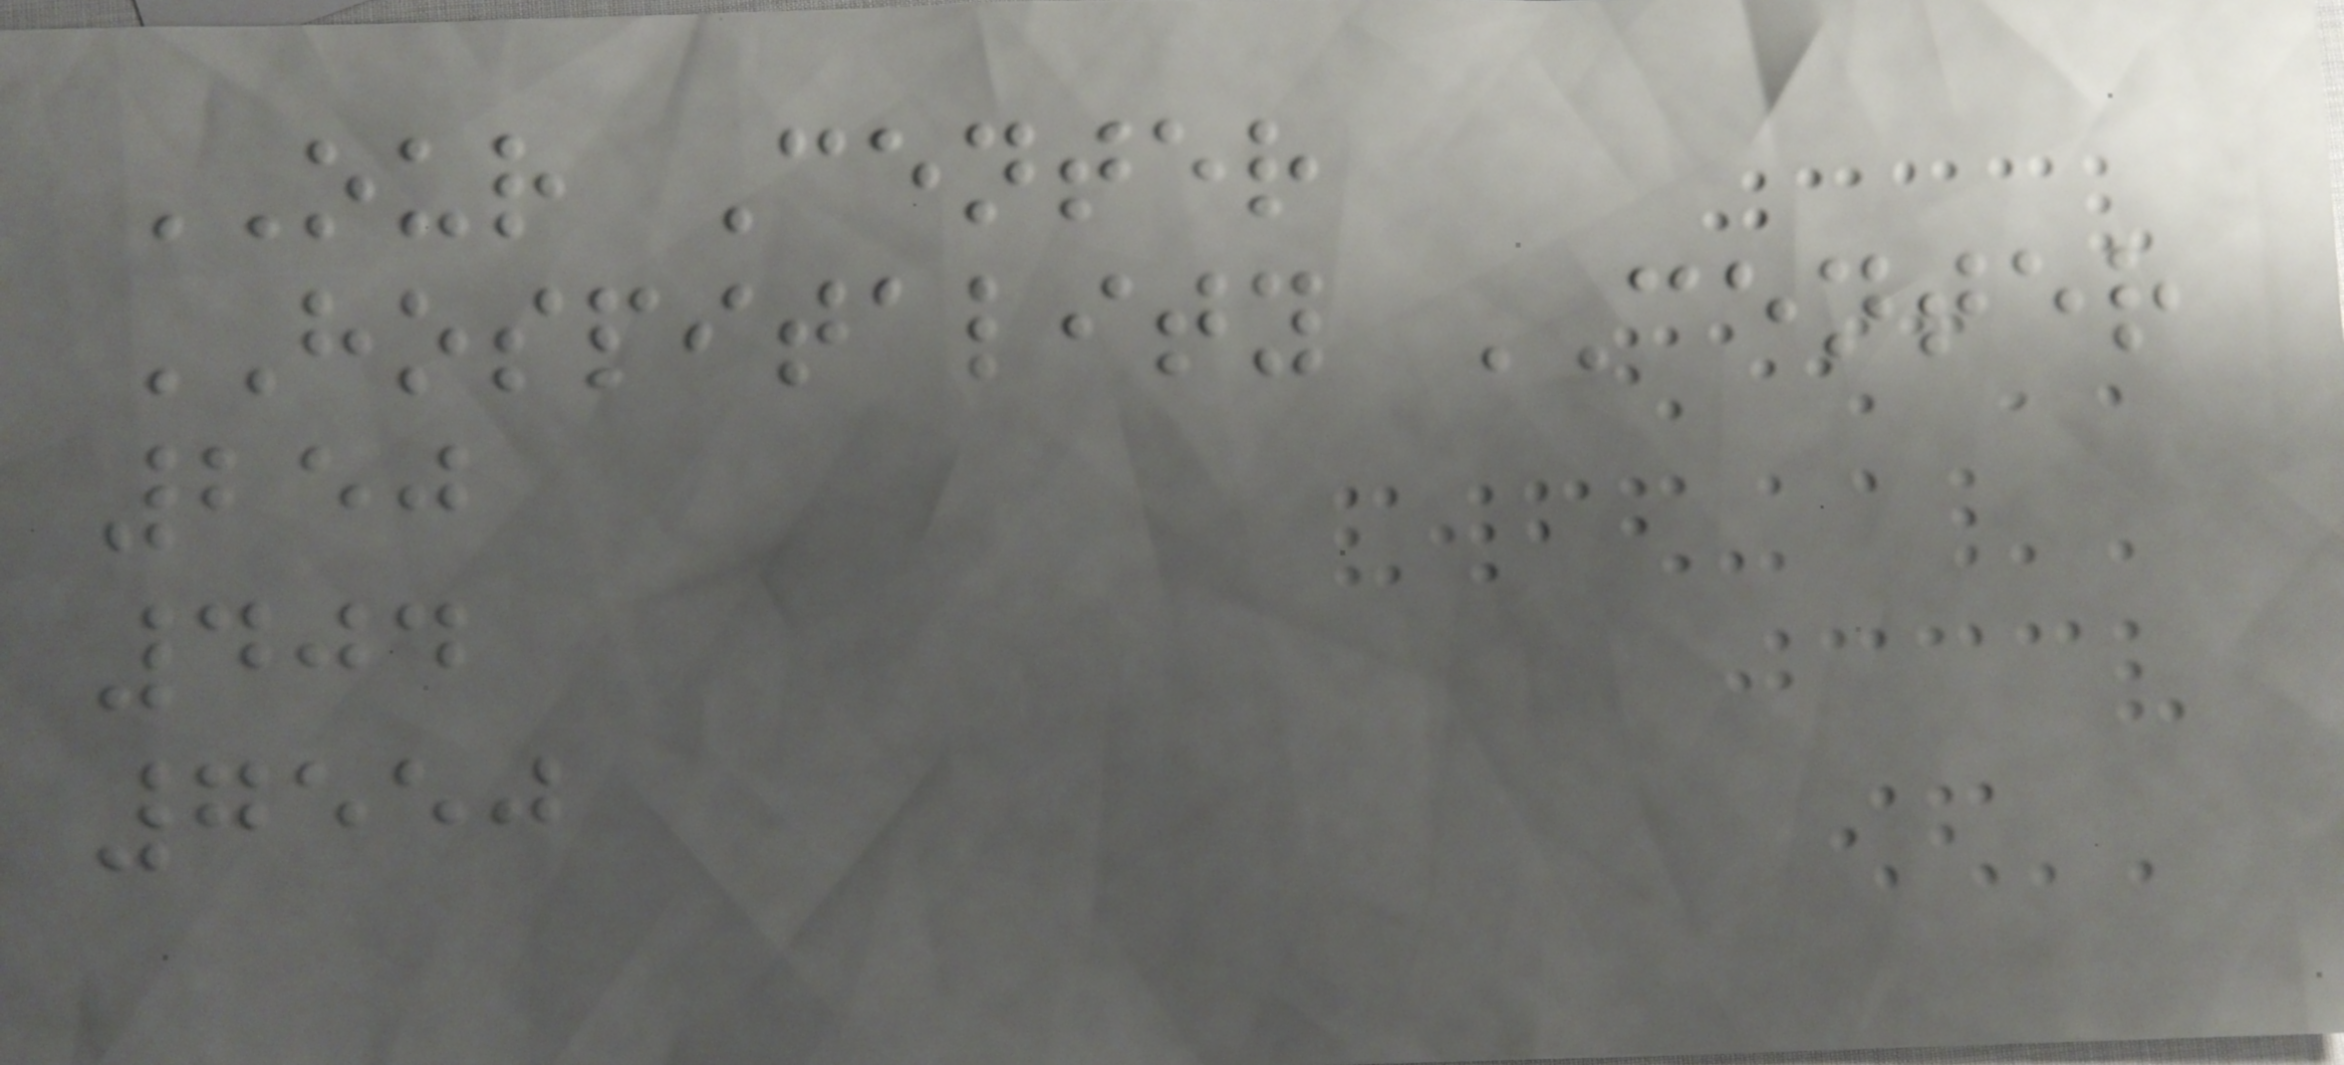OUR Center
HOSPITALITY CENTER
250
404
7550
